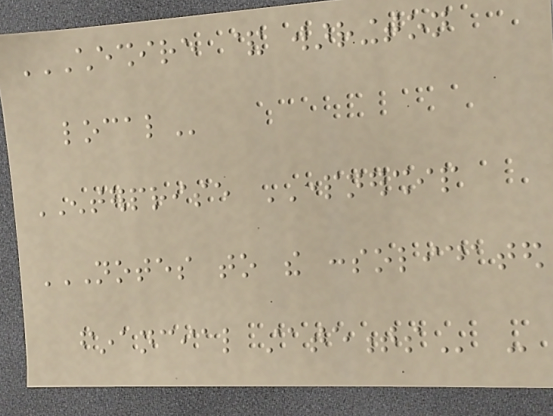CHESHIRE & WARRINGTON
LOCAL
ENTERPRISE PARTNERSHIP
NOTES TO THE CONSOLIDATED
FINANCIAL STATEMENTS -
